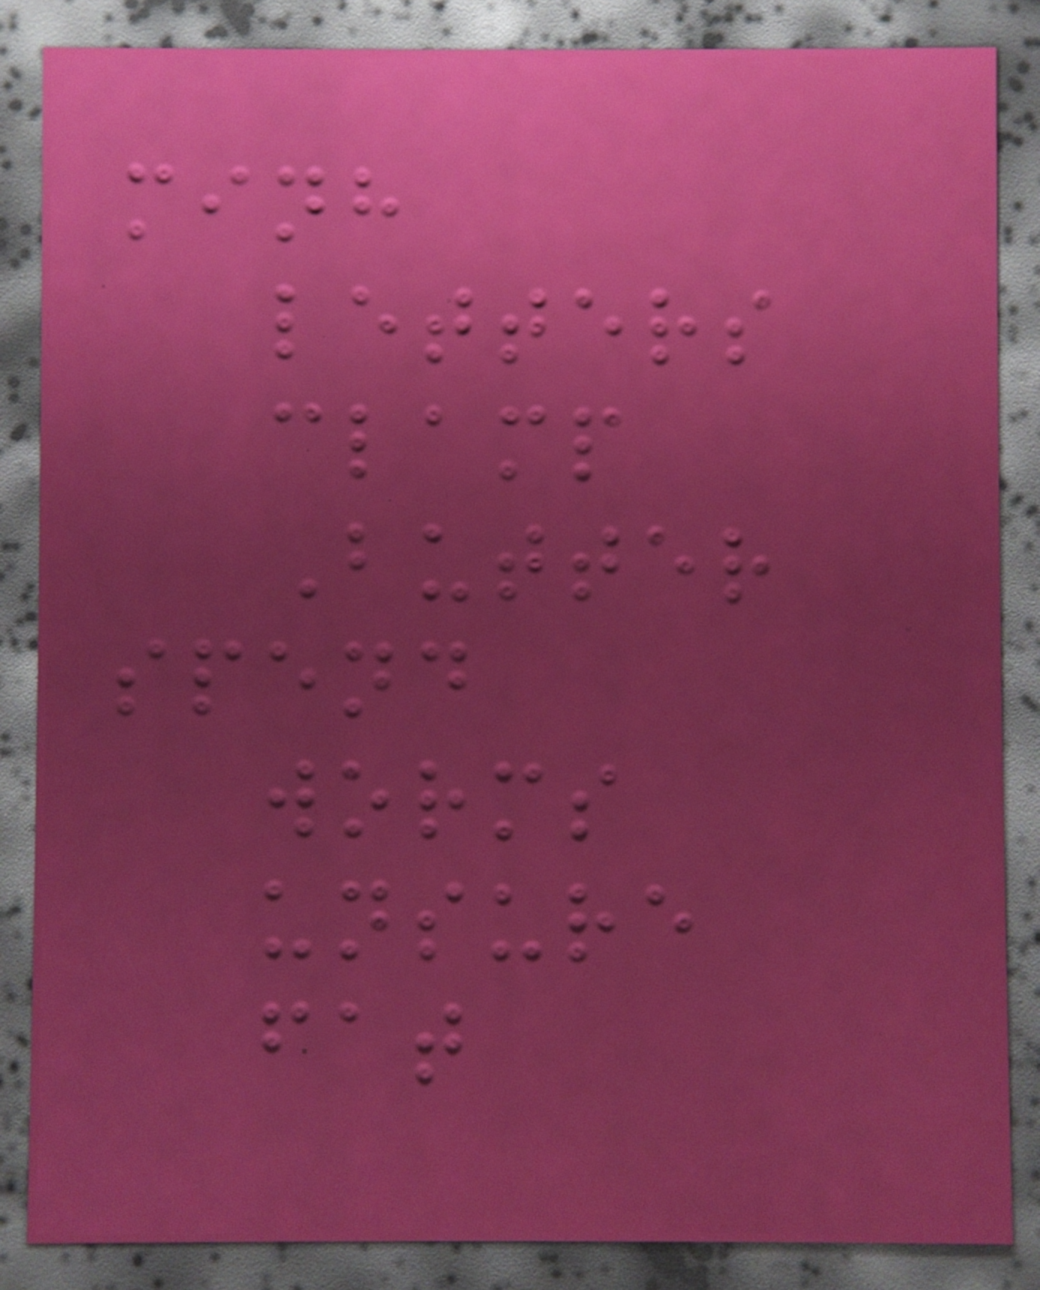minh
letters
clamp
Butter
spend
worms
unsure
fat
